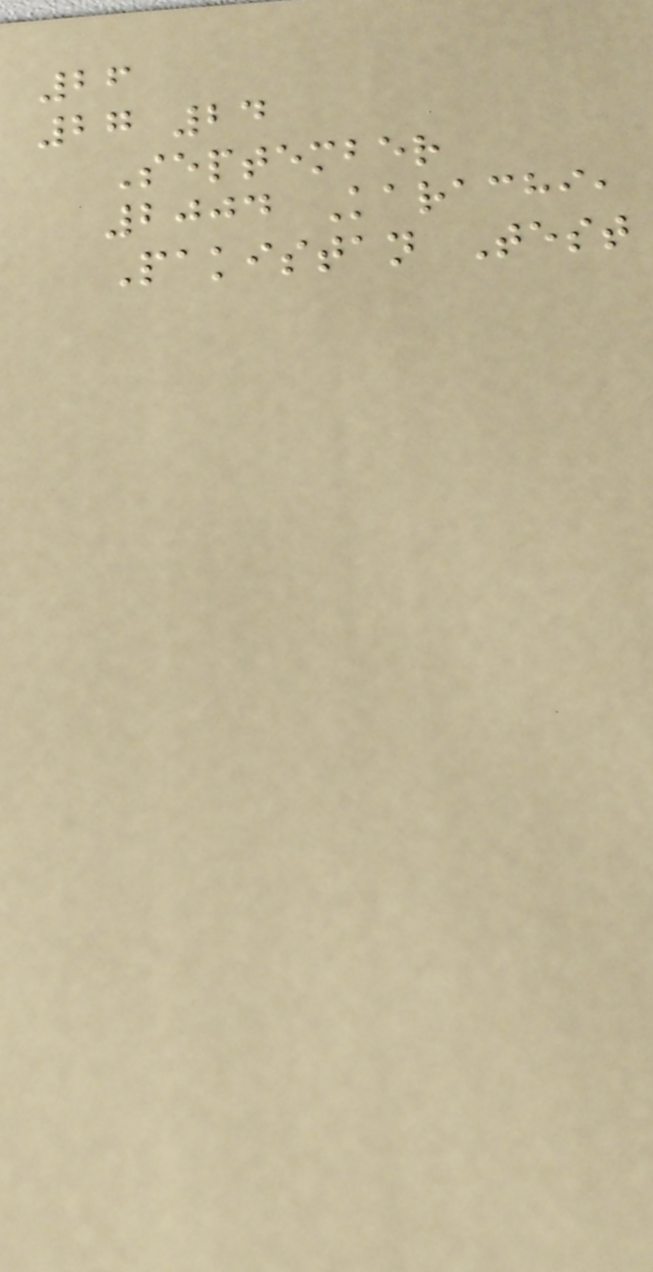26
27 24
September
2004 Karachi,
Pakistan Test
